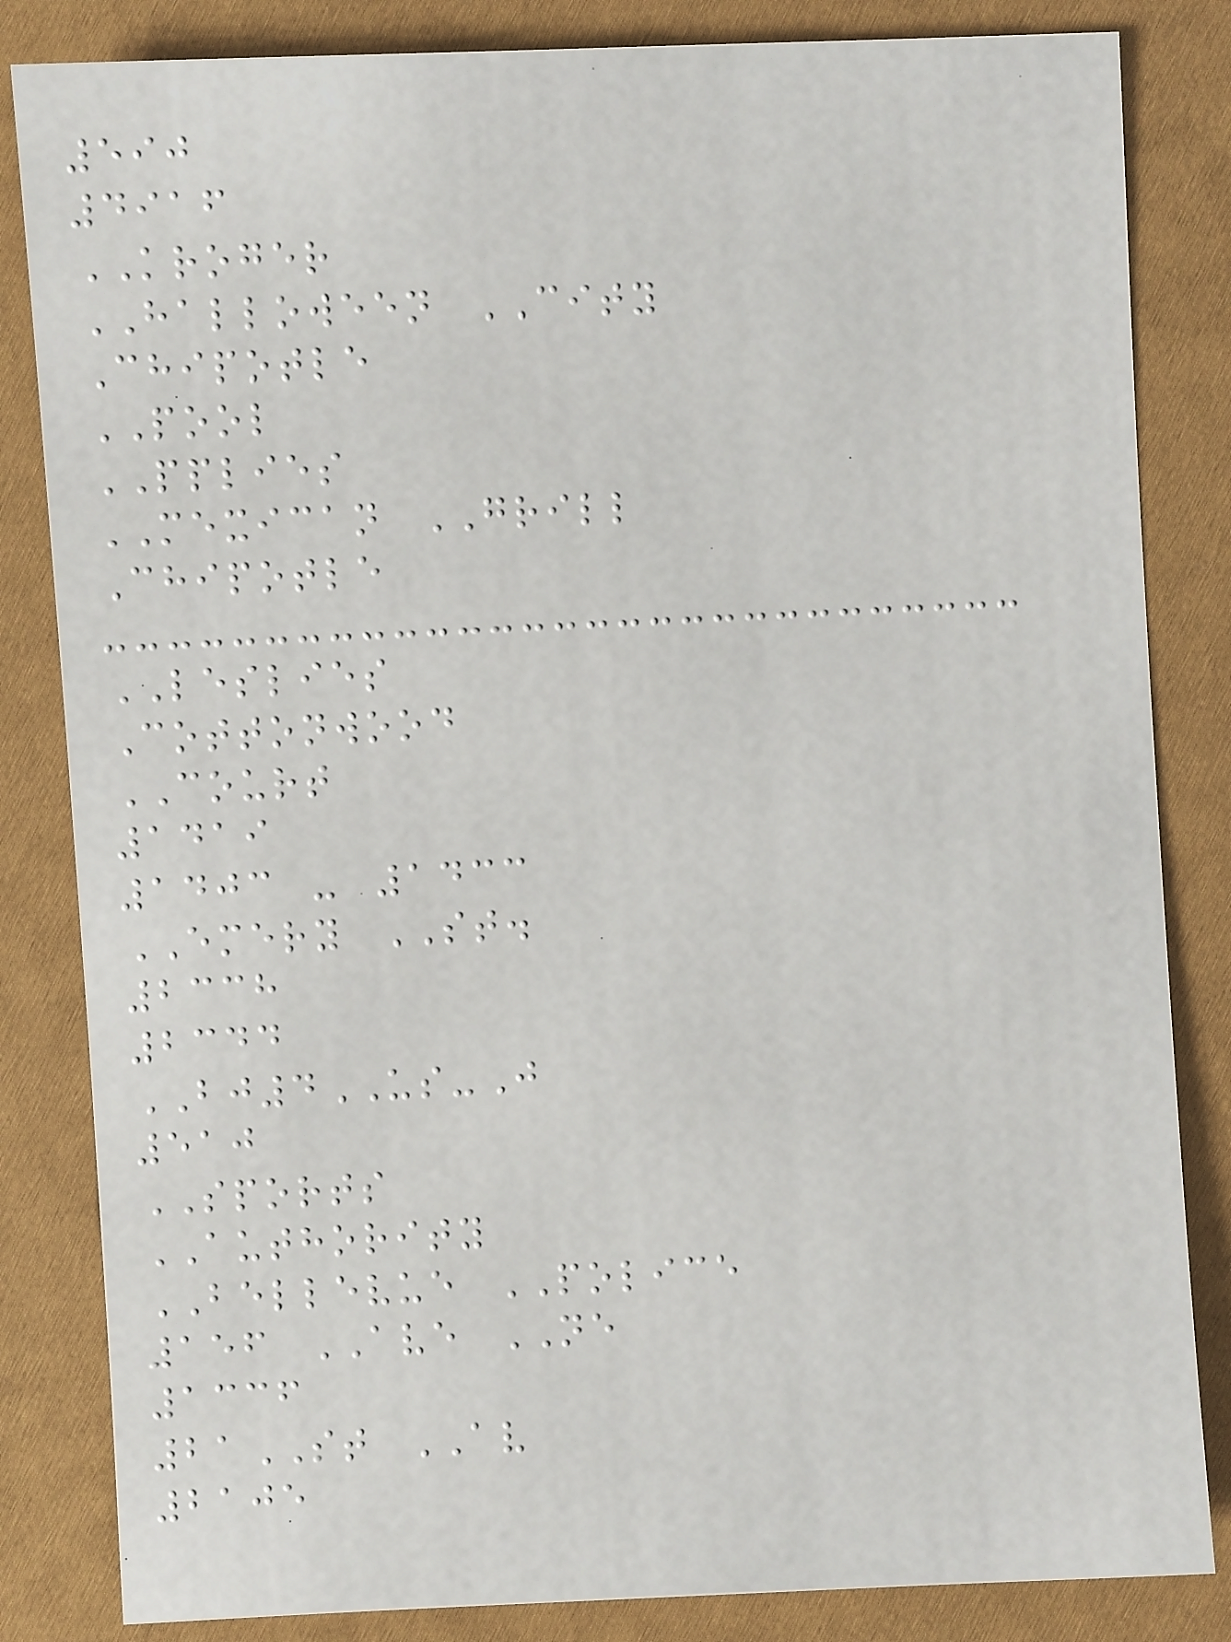590
4916
KROGER
HALLOWEEN CITY
Chipotle
POOL
PPLIES
MEXICAN GRILL
Chipotle
LESLIES
Cottonwood
COURT
1419
1403 - 1433
EMERY ST.
2338
2344
BJ4US-J
510
SPORTS
AUTHORITY
BELLEVUE POLICE
156 AVE NE
1336
21ST AV
2105
